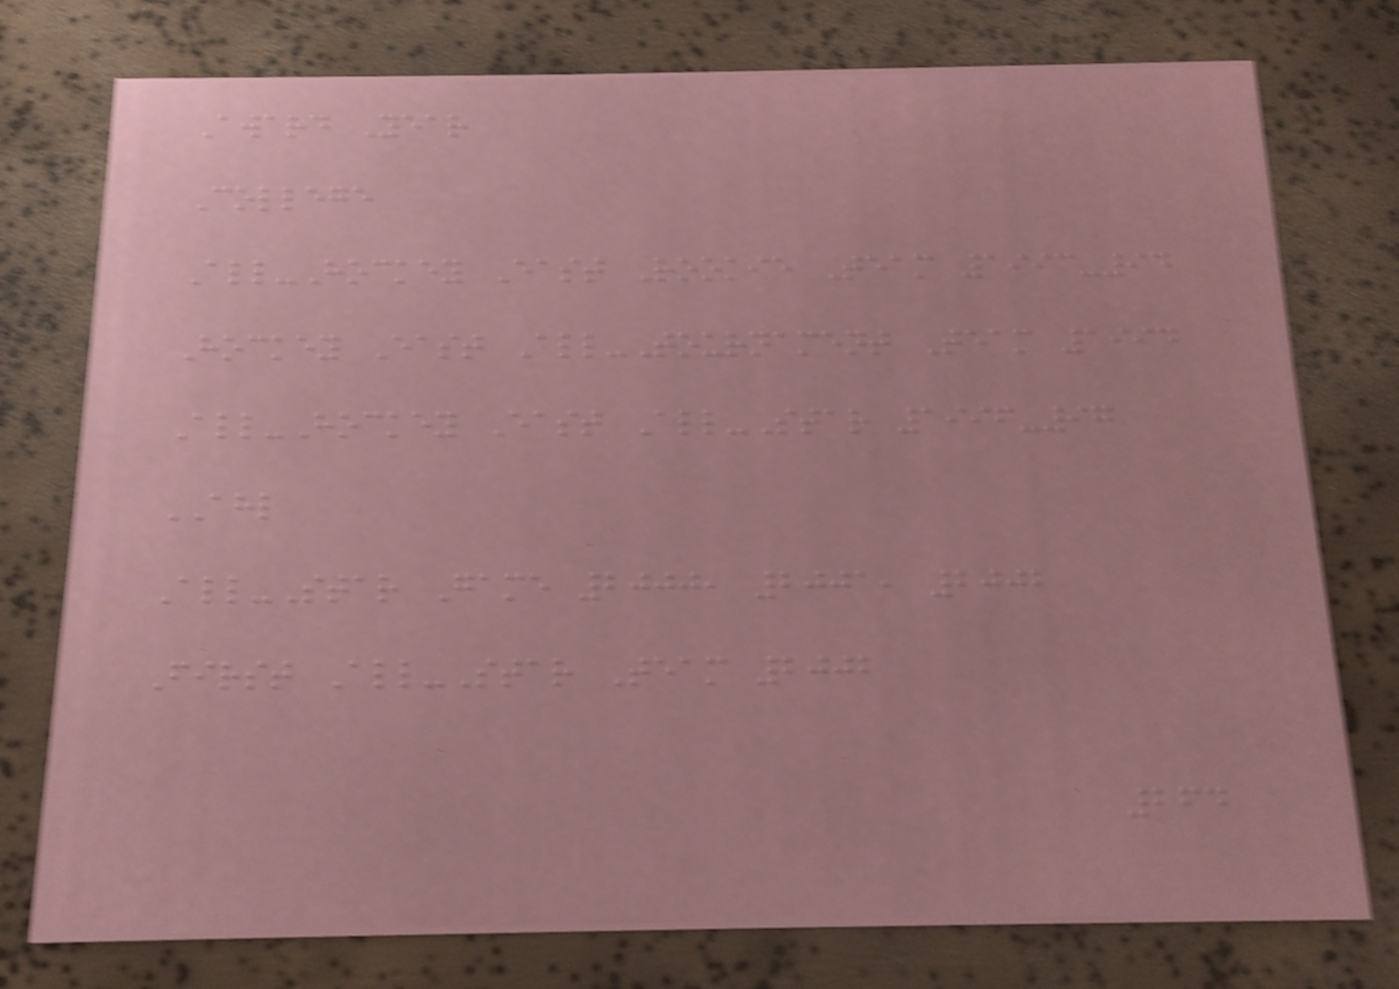Award Year
College
All-Hockey East Rookie Team 1993-94
Hockey East All-Tournament Team 1994
All-Hockey East All-Star 1996-97
AHL
All-Star Game 2000, 2001, 2002
First All-Star Team 2002
264
